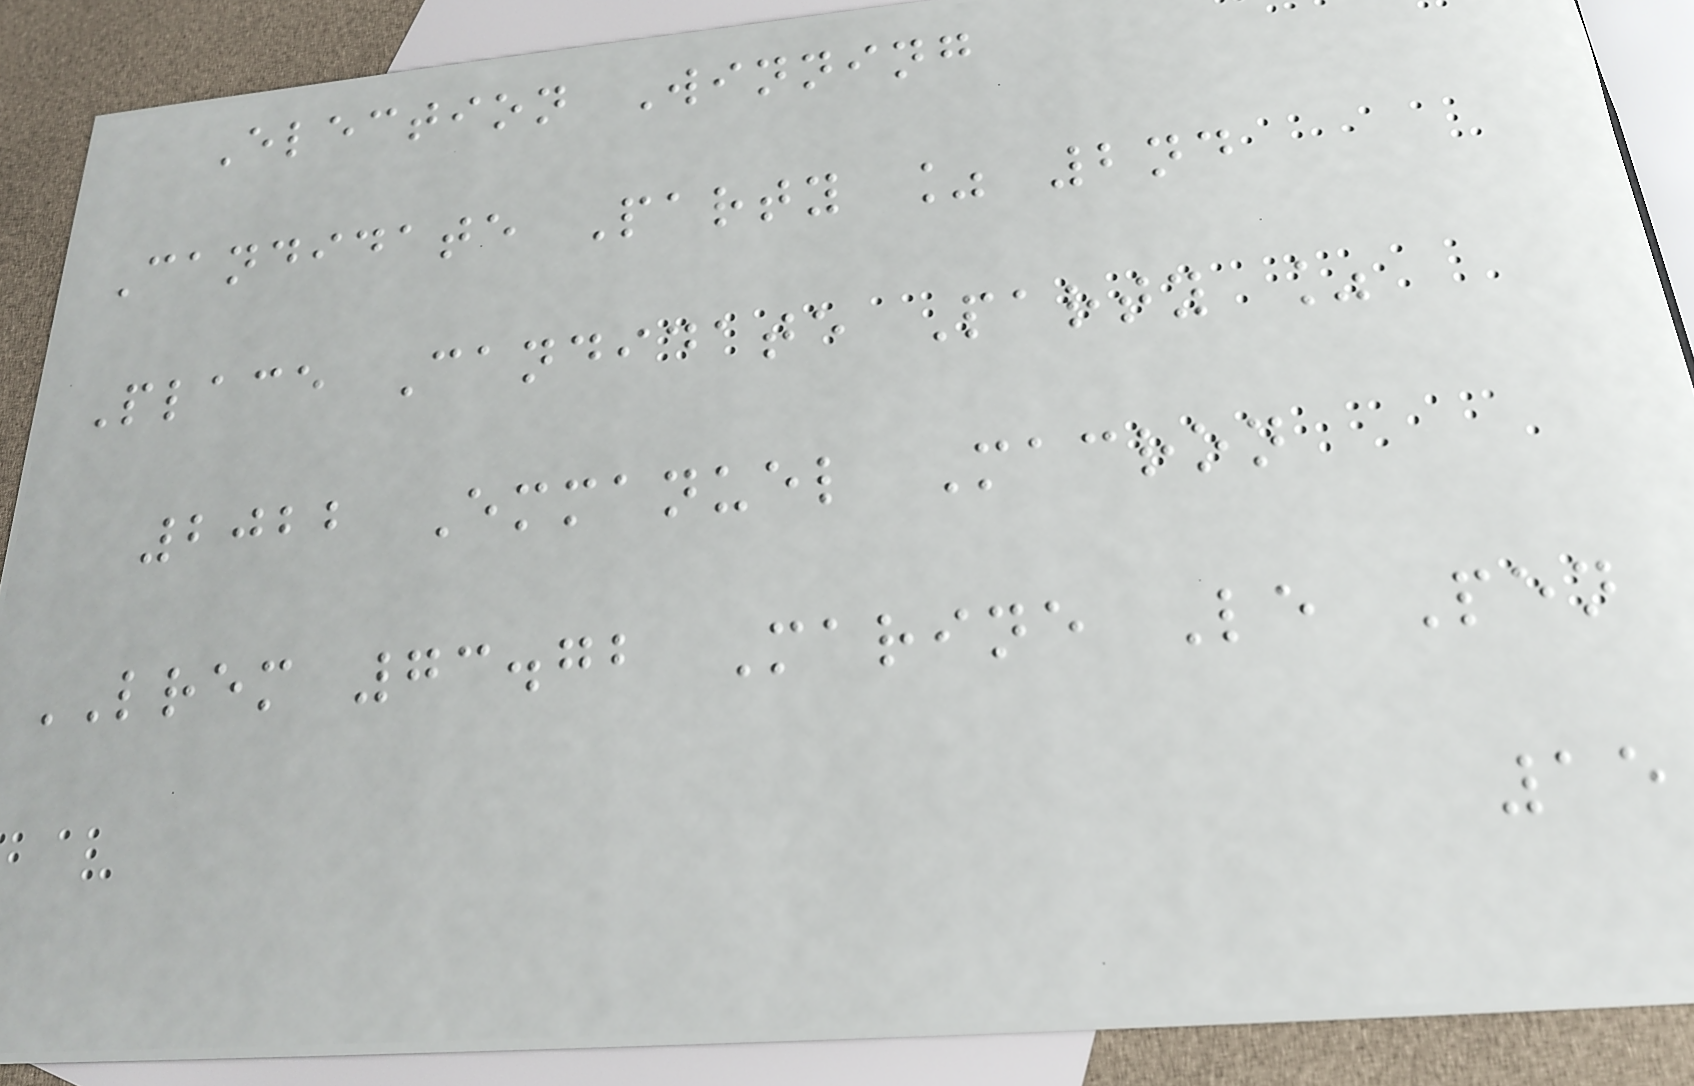Election Winning
Candidate Party % 2nd
Place Candidate Party %
2022 Emmanuel Macron
LREM 73.72 Marine Le Pen
15
